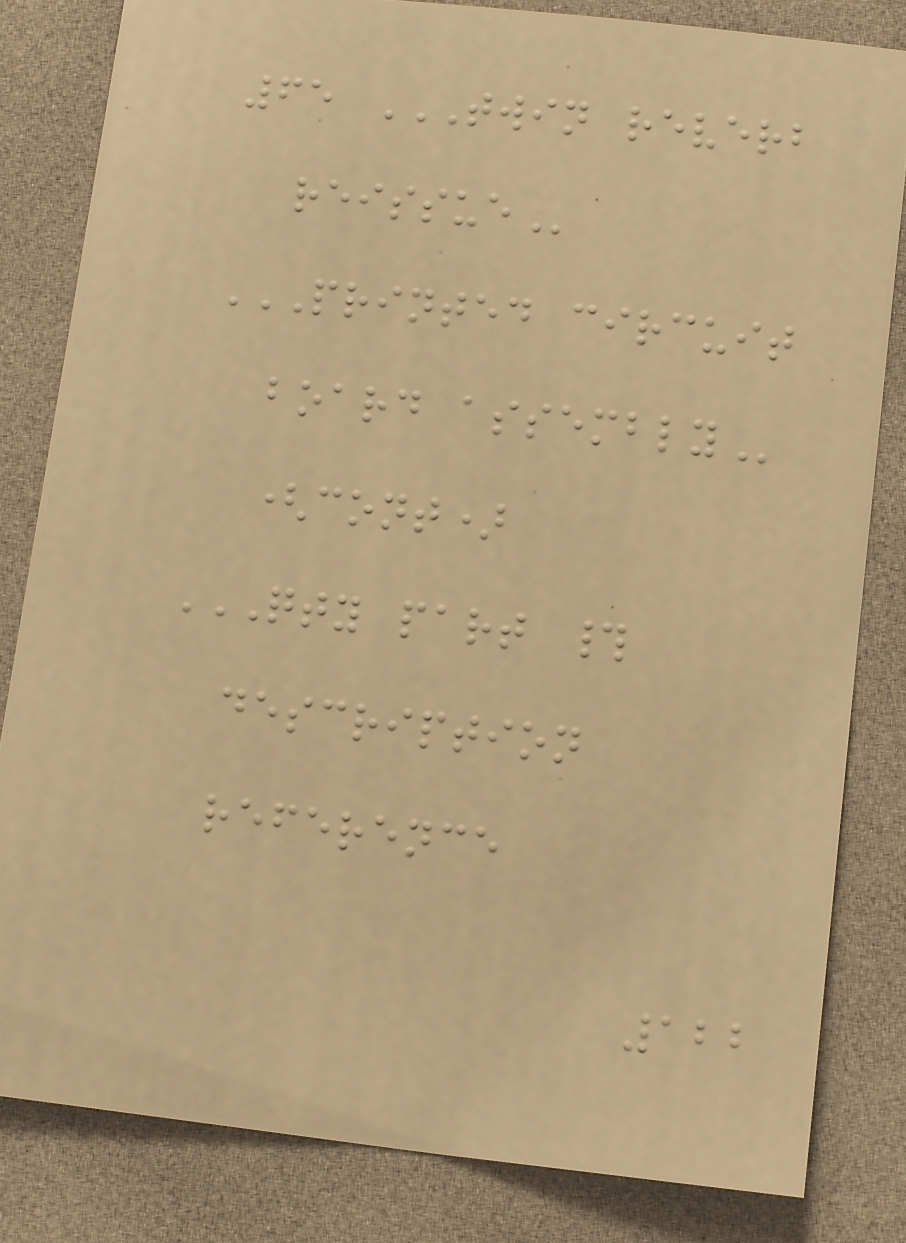65 TWIN REVERB
REISSUE
PRINTED CIRCUIT
BOARD ASSEMBLY
(cont)
QTY PART #
DESCRIPTION
REFERENCE
122
